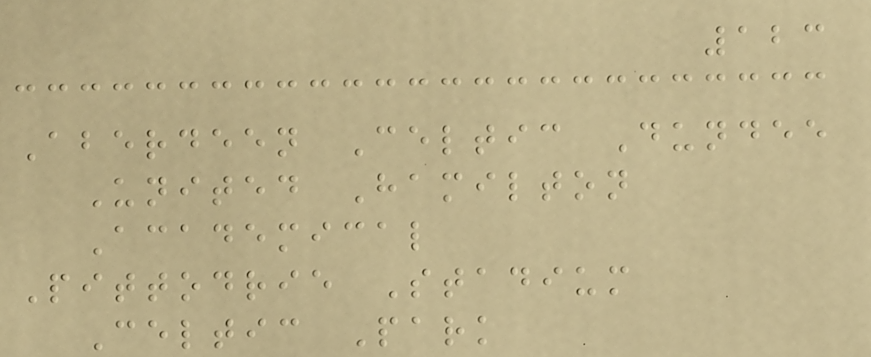123
Aberdeen Celtic Dundee
United Hamilton
Academical
Pittodrie Stadium
Celtic Park
